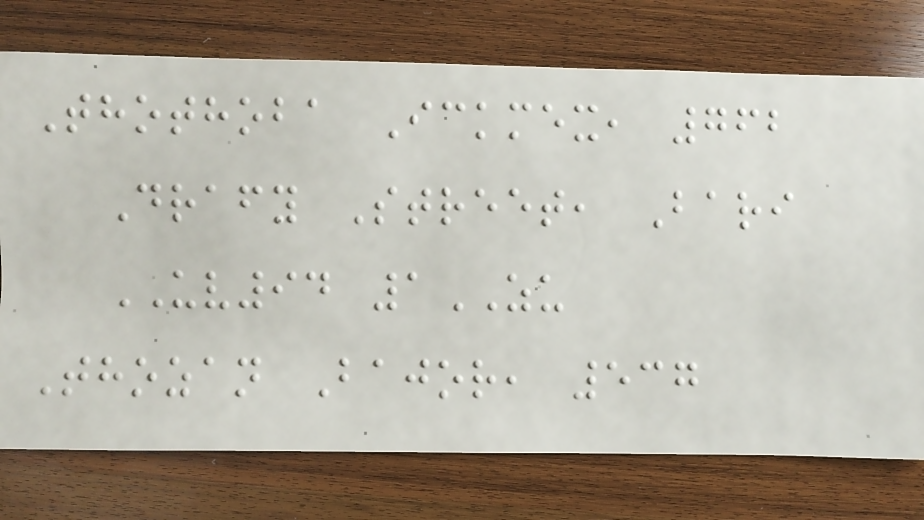Thothoba Ickmex, 762
Drafy Street, Bari
UV94 1ZU
Thozan Bajor, 537
